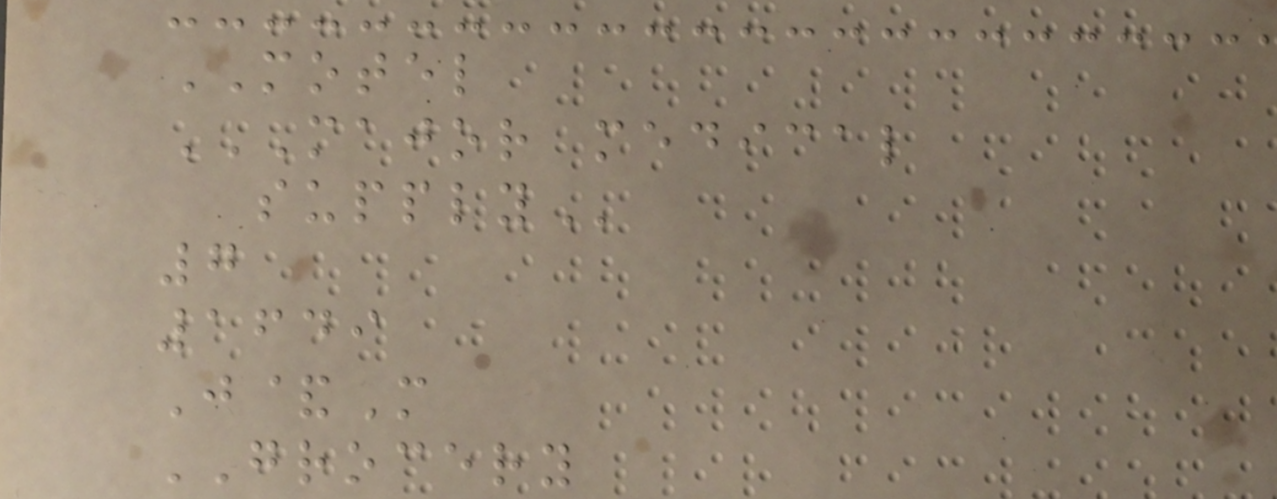MOTEL
MAJOR MEDICAL
SUPPLY
7
1649
J&M
GROCERY
